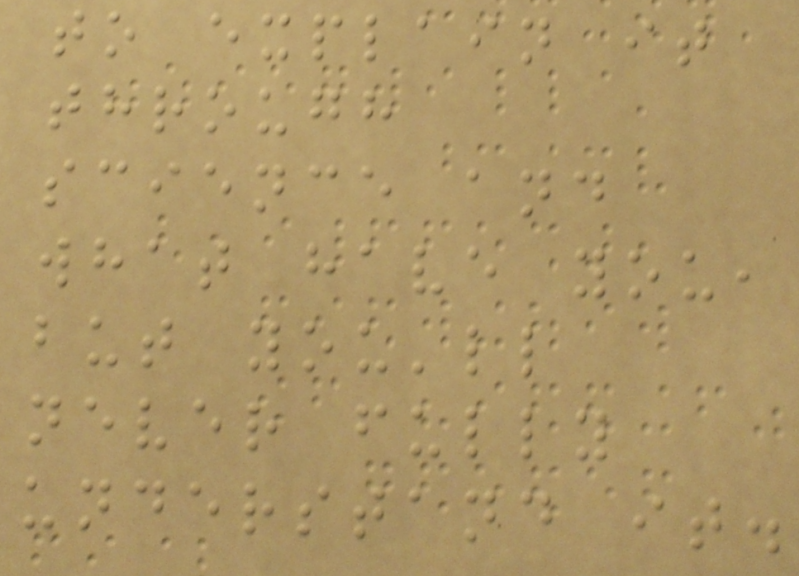to explain it
through
science and
what have you,
but you'll
never fully
understand it.
